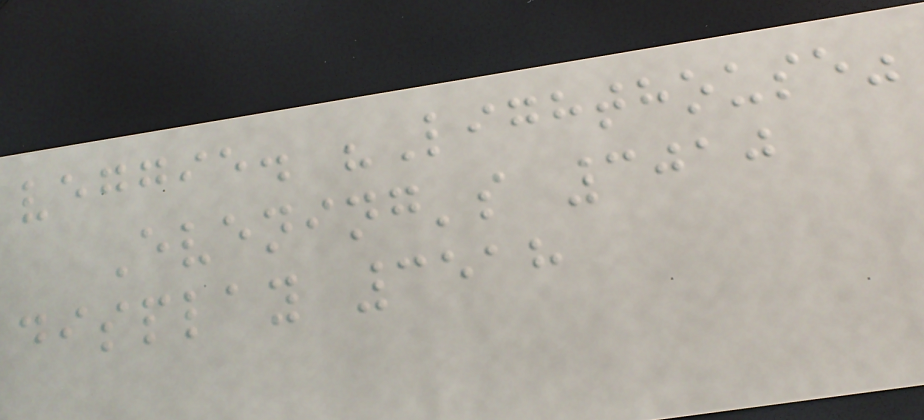veggie. "Lighthouse"
Evening's 3010
display 3518
